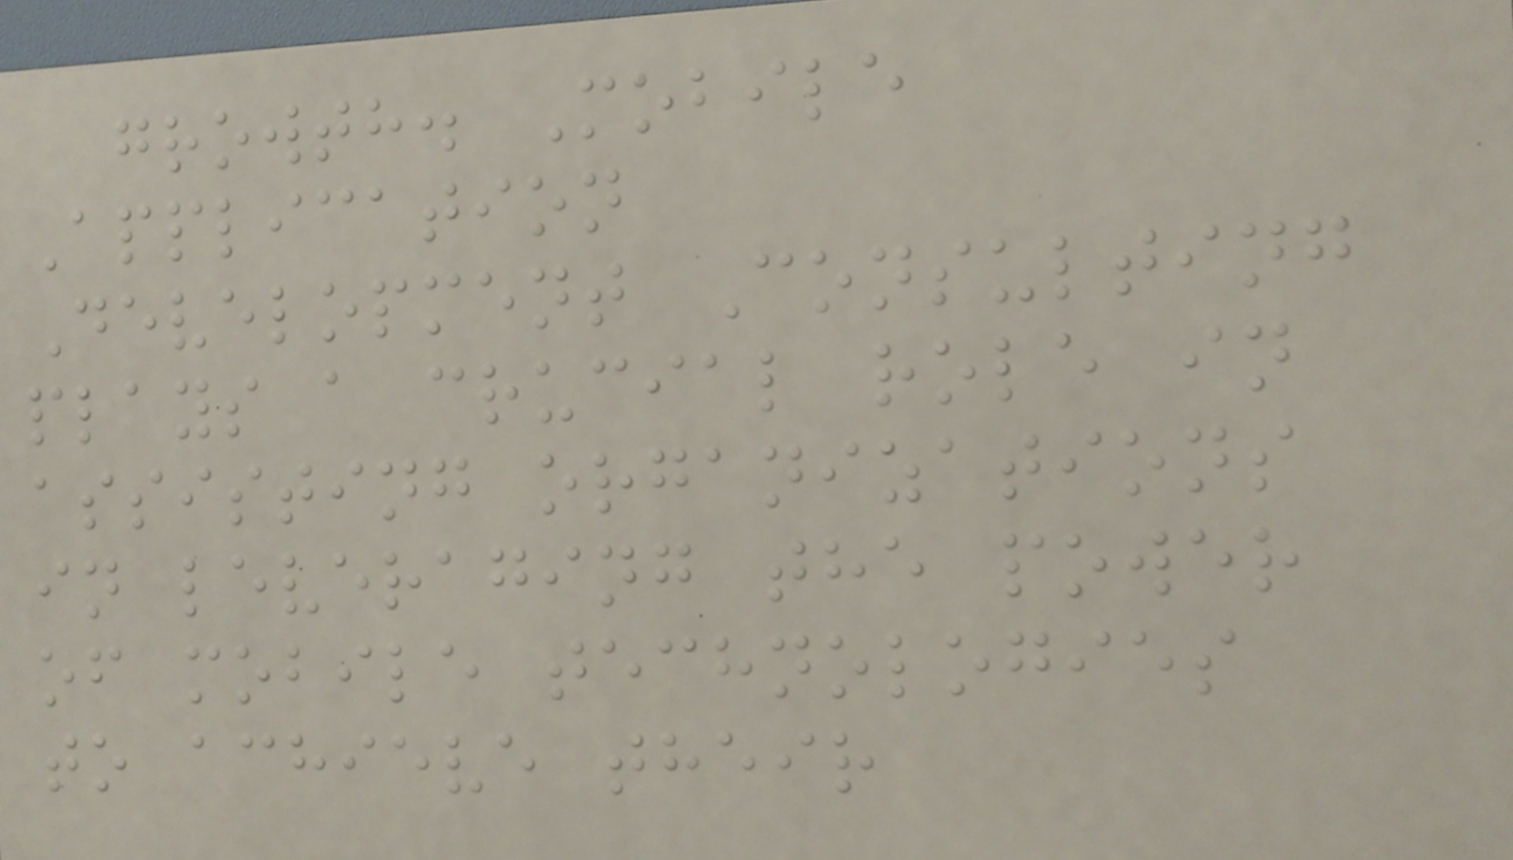growth. Mobile
Application
Development Consulting
plays a crucial role in
assisting organizations
in leveraging the power
of mobile technologies
to achieve their
